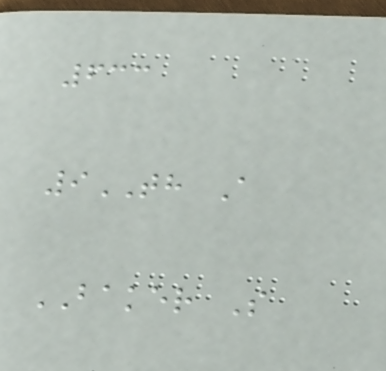633
9TH A
BAKER S
